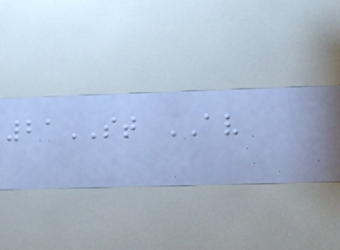21ST AV
